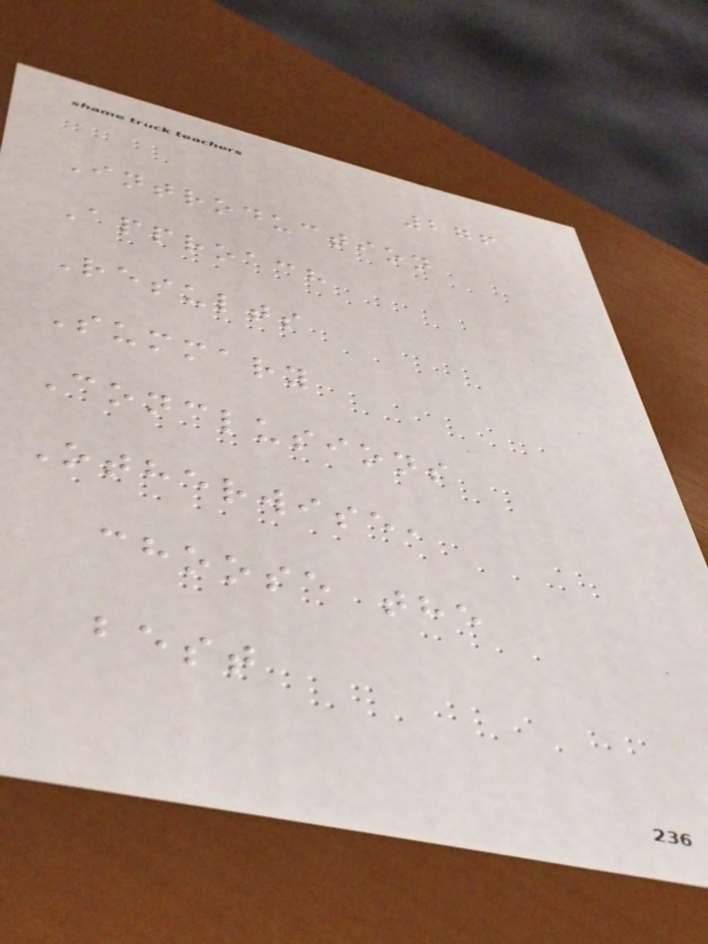276
Introduction
Approach
Results
Summary
Conclusions
Otherwise,
choose the
best
